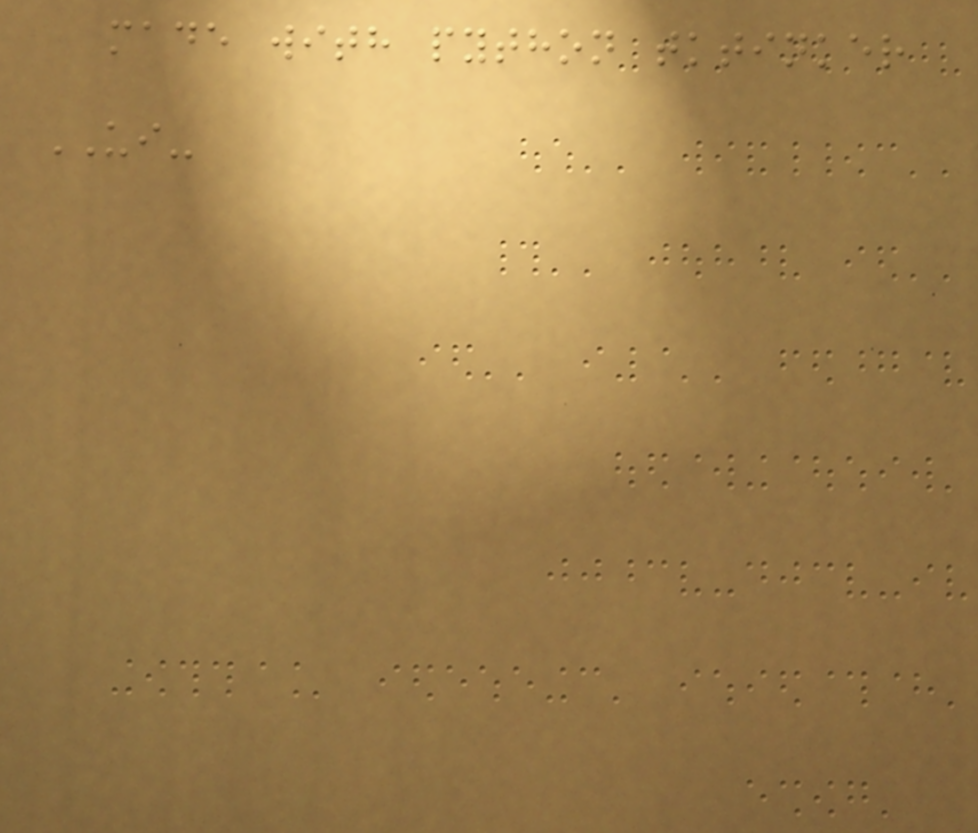made with python tktinker
UI-
